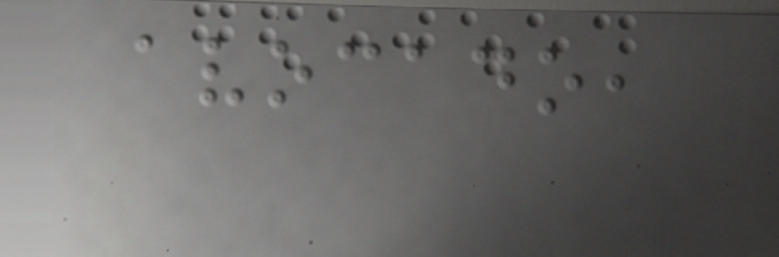avocado,
